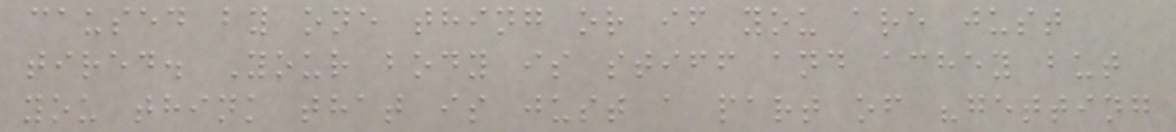caused by one thing or if you are just
tired. Your body is stiff and achey but
you think that is just a part of "getting
